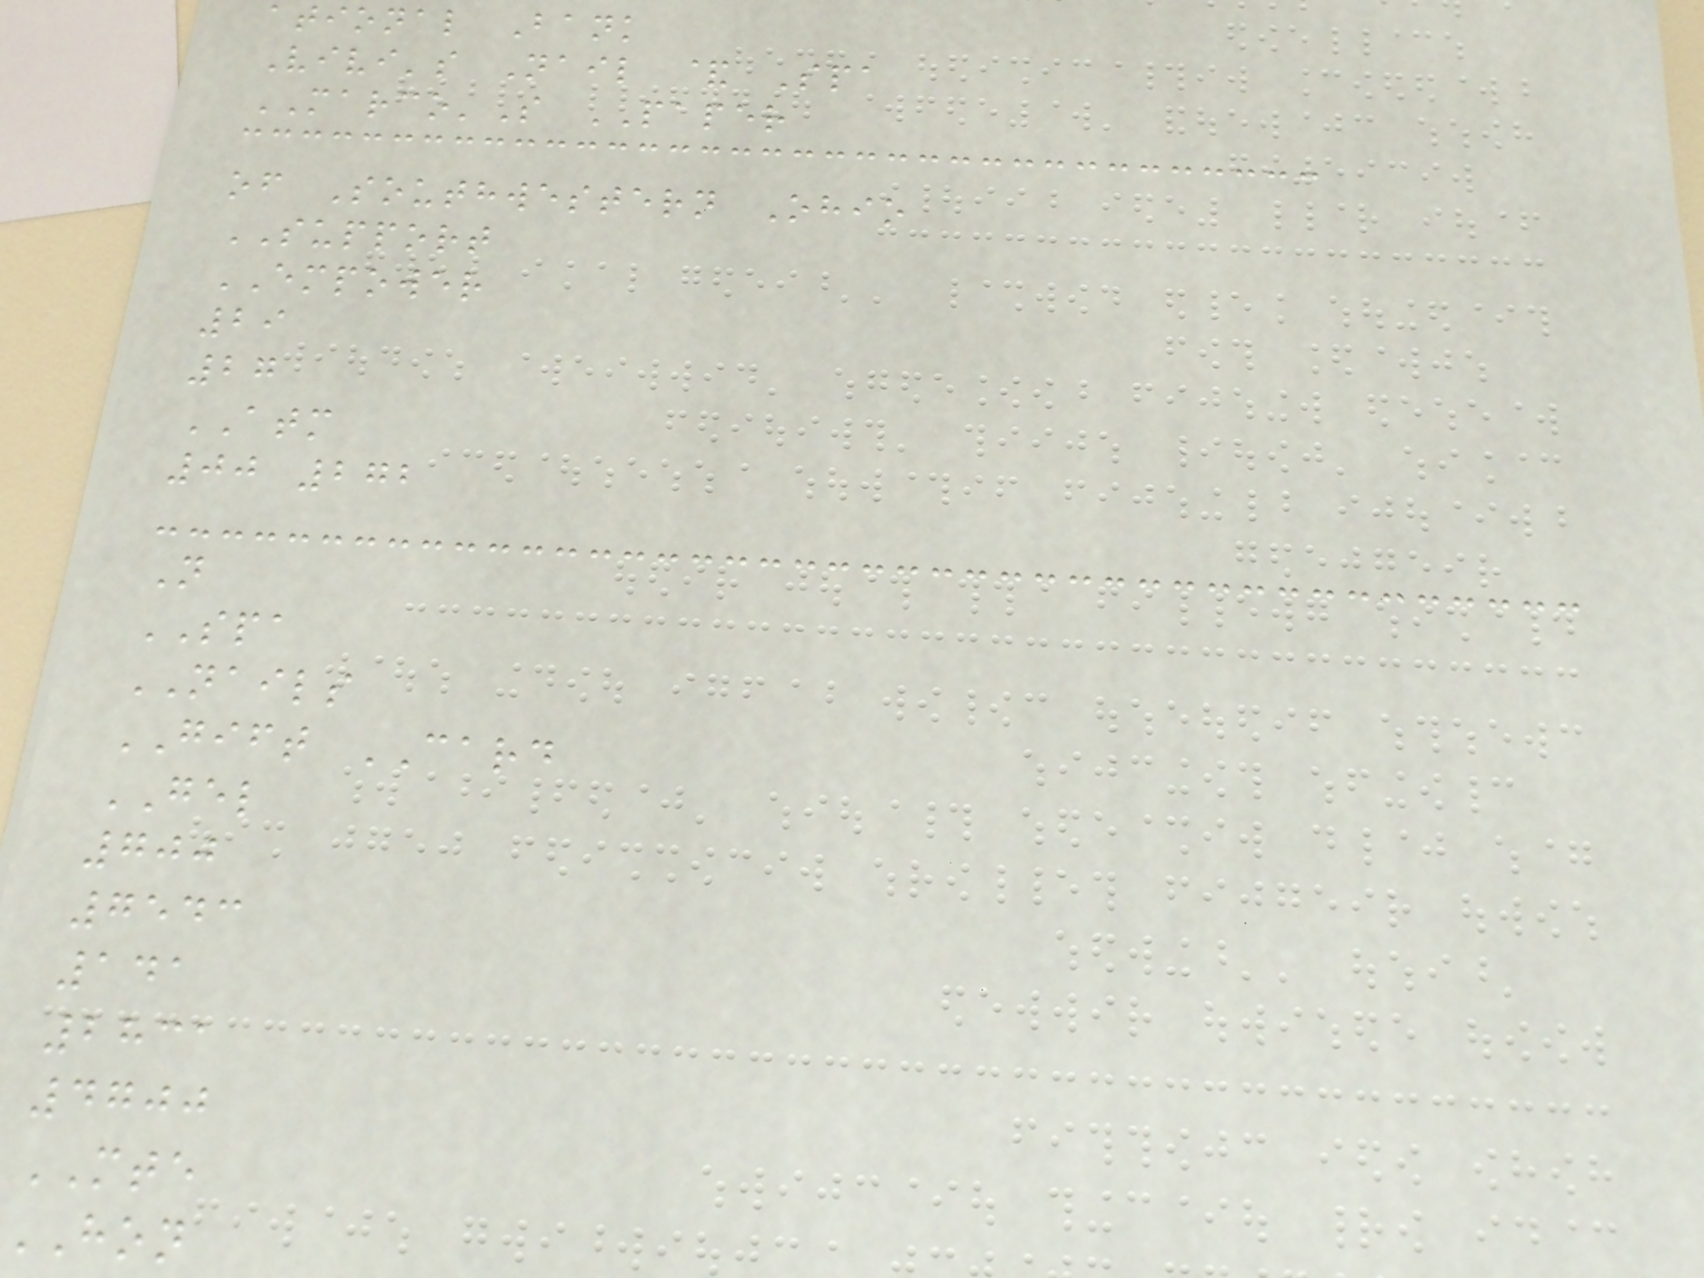ational Bank
Vivi's Nail & Spa
MARCO'S PAPER
of Southwestern Ohio
SUPPORT
EMPOWER
29
27
ATM
00 272
N
SPA
NAILS
GIFT CARD
GEL
700
7543
141
2831
4700
MTE
